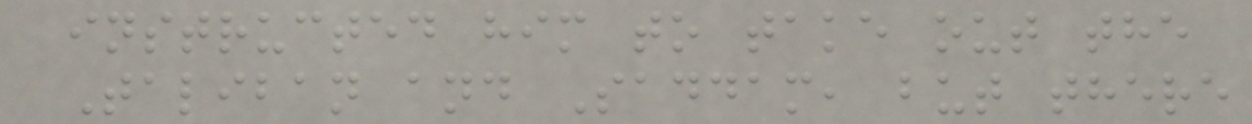instructed him to take out the
Taliban and Saddam, but there
